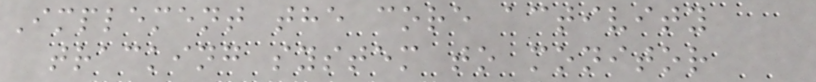Implement the core activity
tracking system to monitor
